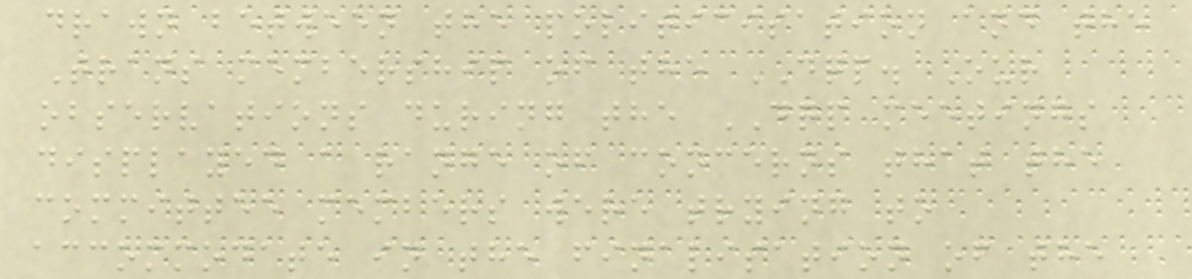drawn between the politicisation and the
Trans membership of the DQP. Our
observations during the DQP meetings
displayed a range of concerns that the
committee members were trying to
accommodate in the finalisation of the
